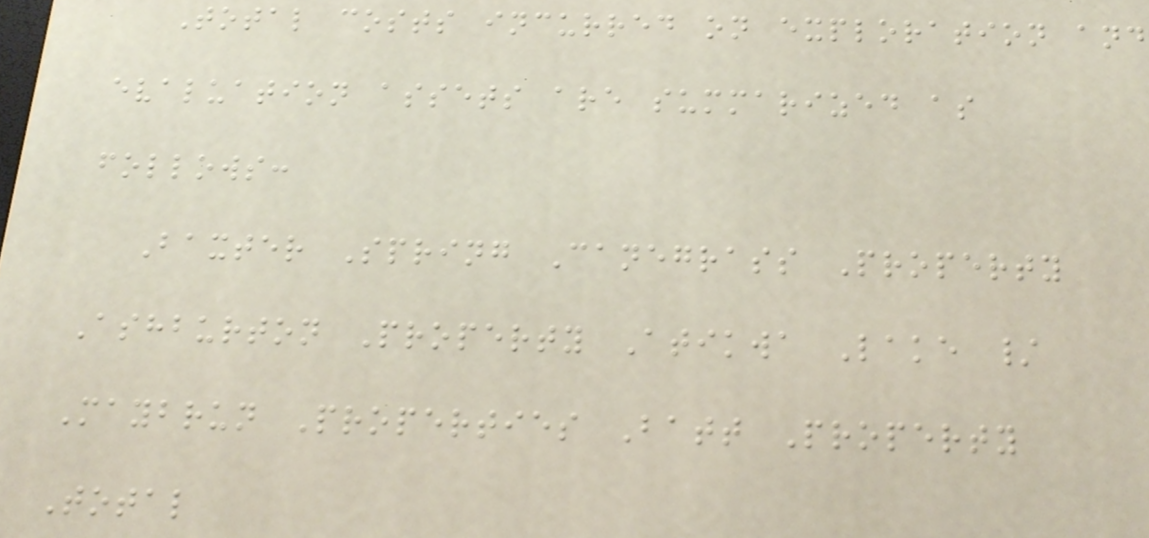Total costs incurred on exploration and
evaluation assets are summarized as
follows:
Baxter Spring Canegrass Property
Ashburton Property Atikwa Lake /
Maybrun Properties Batt Property
Total
